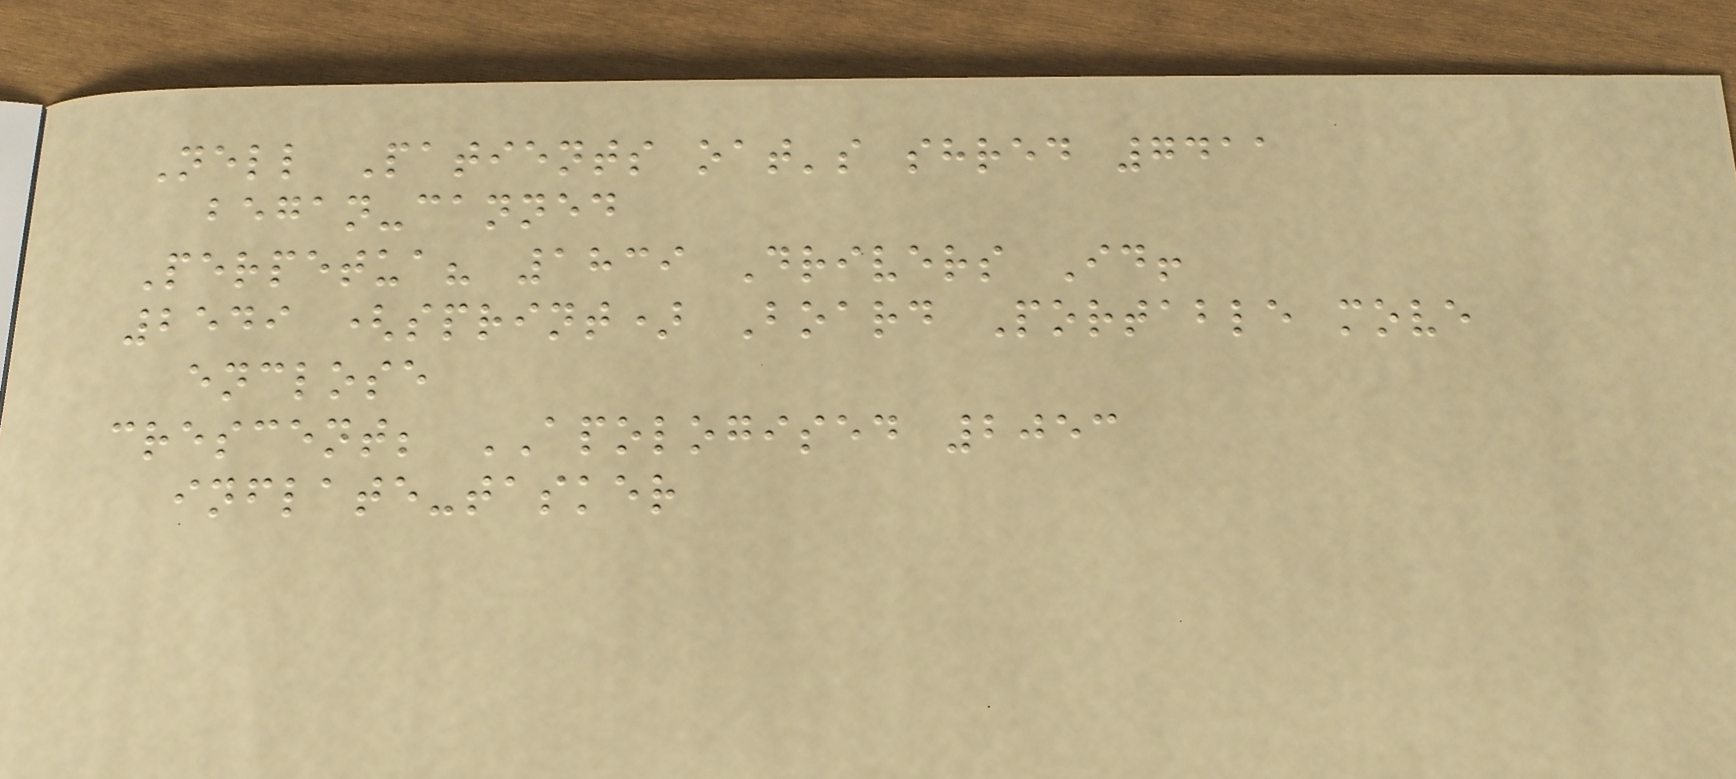Nell Patients oat's shred 7411
began-canned
Perpetua? 1839 Drivers Id!
2549 (sprint) Board Portable move
enclose
crescent; APOLOGISED 2053
inflate-tasker
